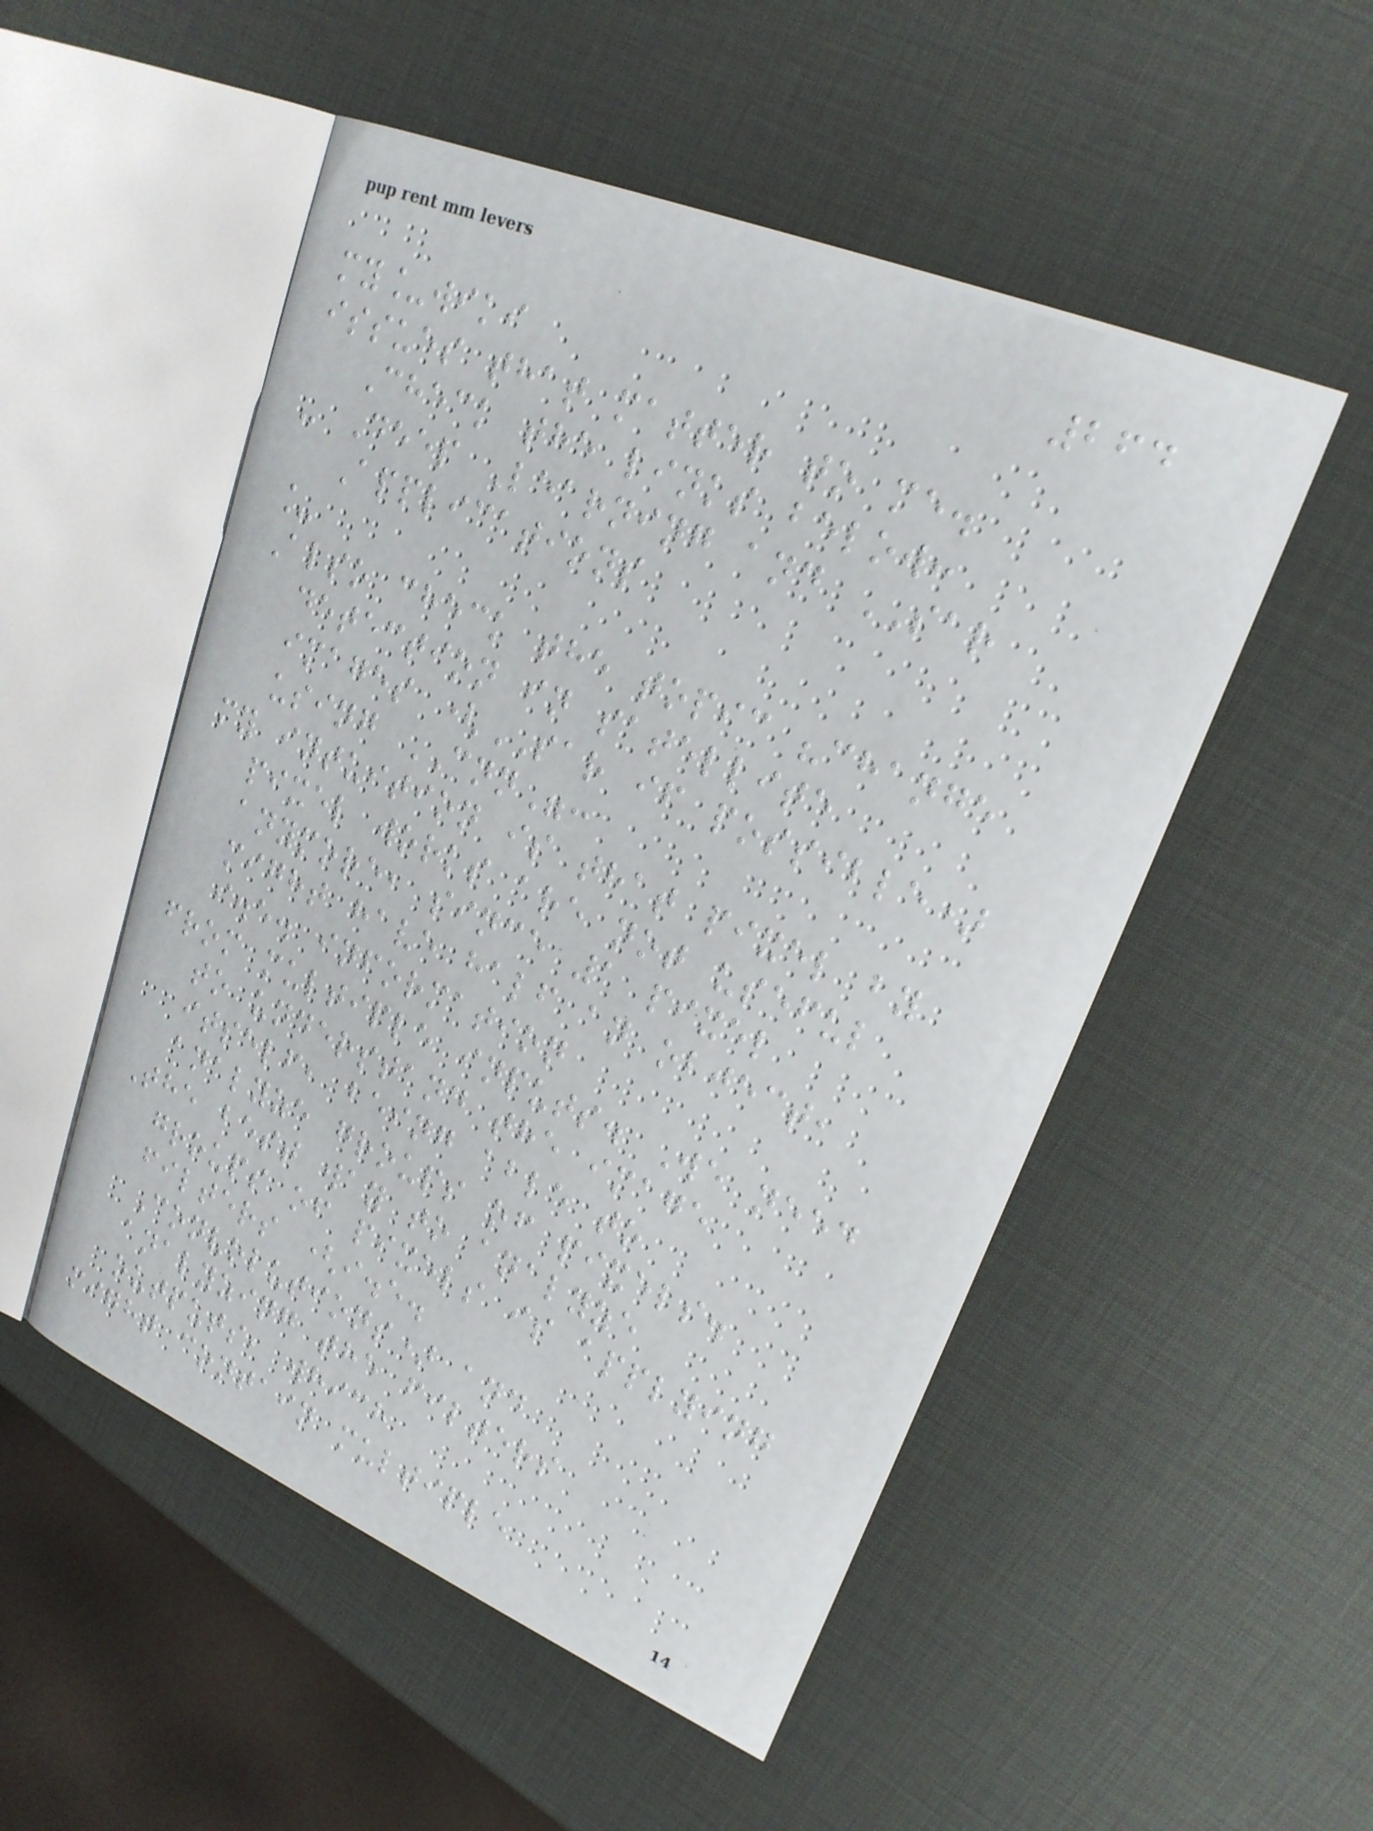264
my_wiki
issues that matter to me.
Check the links below:
- Deep Learning and SAR
Applications
_
Also check the topic "change
detection in satellite
images (SAR if possible)
using CNN":
my intuition is that pixel by
pixel works are not useful
anymore, since 1 pixel
might have half an object,
i.e. information
from multiple inputs. We need
to understand the image
itself, being able to
analyze groups of pixels.
The best way to analyze
groups of pixels is applying
filters (i.e.
Convolutions) and
analyzing the filters
outputs, which
might contain multiple
